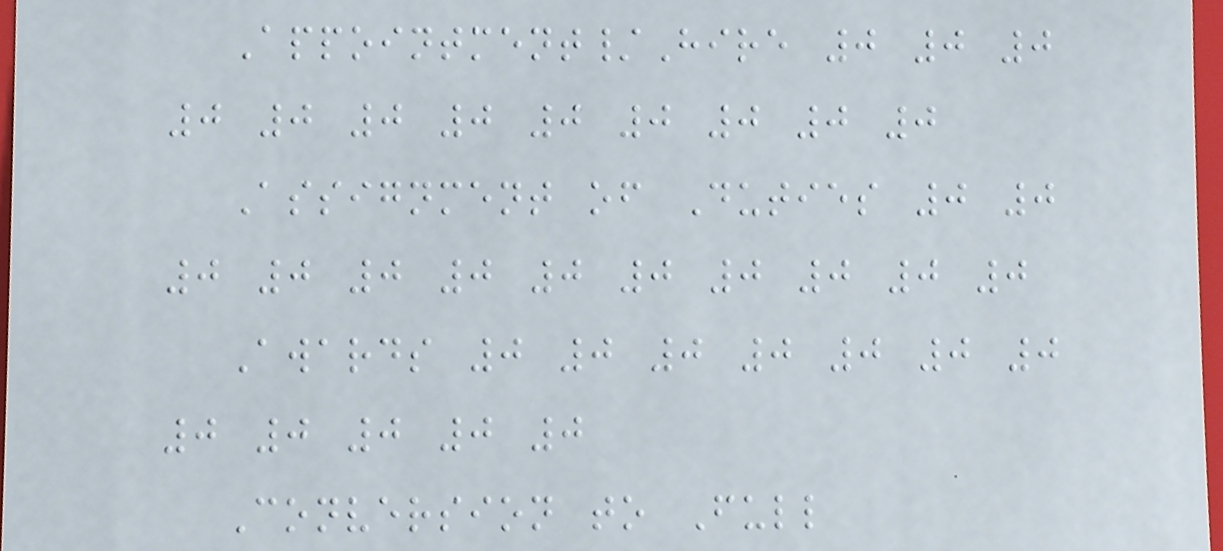Appointment/Hire 0 0 0
0 0 0 0 0 0 0 0 0
Assignment of Duties 0 0
0 0 0 0 0 0 0 0 0 0
Awards 0 0 0 0 0 0 0
0 0 0 0 0
Conversion to Full
